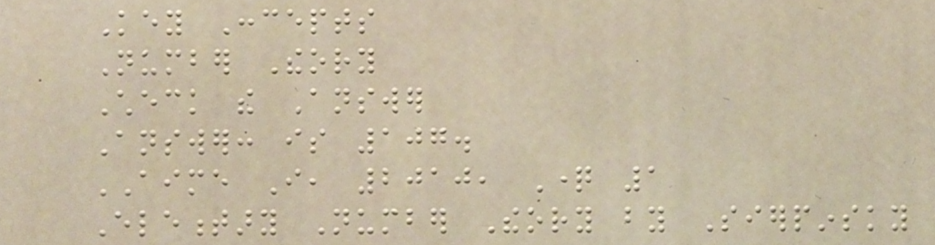Key Concepts
Number Theory
Check the Answer
Answer: is 107.
AIME I, 2010, Question 1
Elementary Number Theory by Sierpinsky
